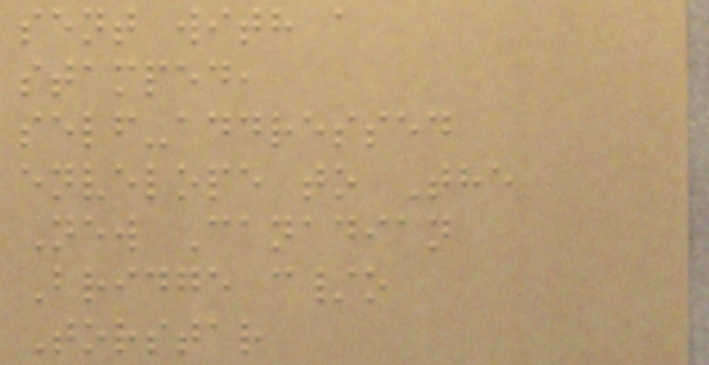sent with a
stamped,
self-addressed
envelope to The
New Canadian
Bridge c/o
Torstar
